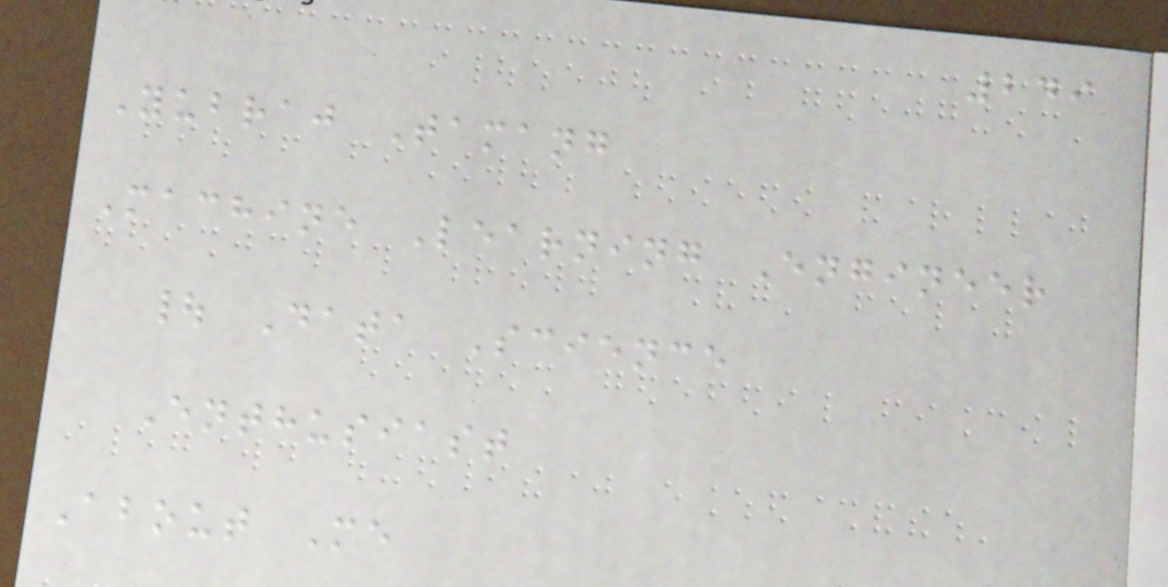249
Yubraj Tamang
Machine Learning Engineer
| Data Science
Enthusiast
About Me
